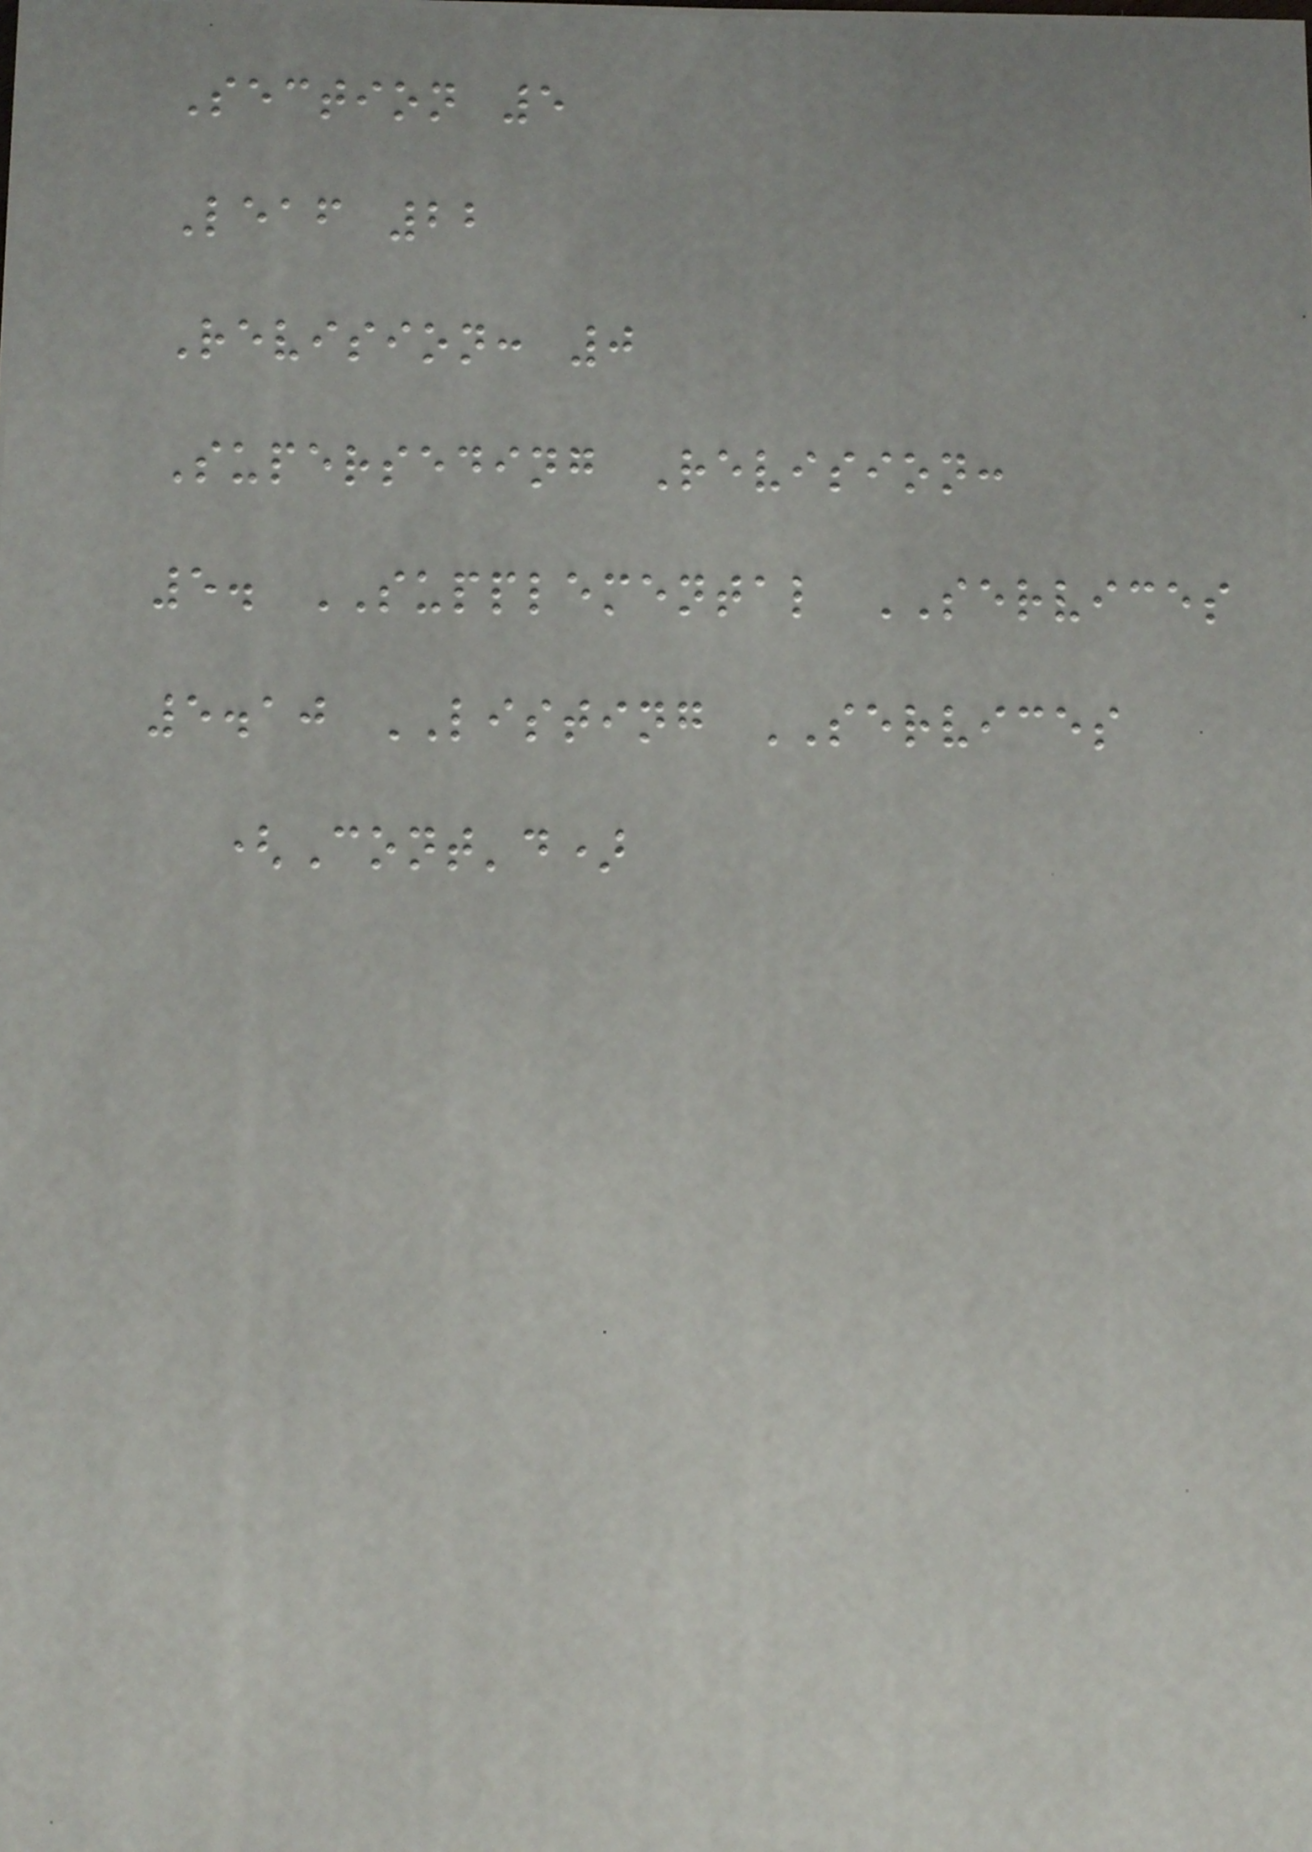Section 5
Leaf 22
Revision: 0
Superseding Revision:
5. SUPPLEMENTAL SERVICES
5.10 LISTING SERVICES
(Cont'd)
